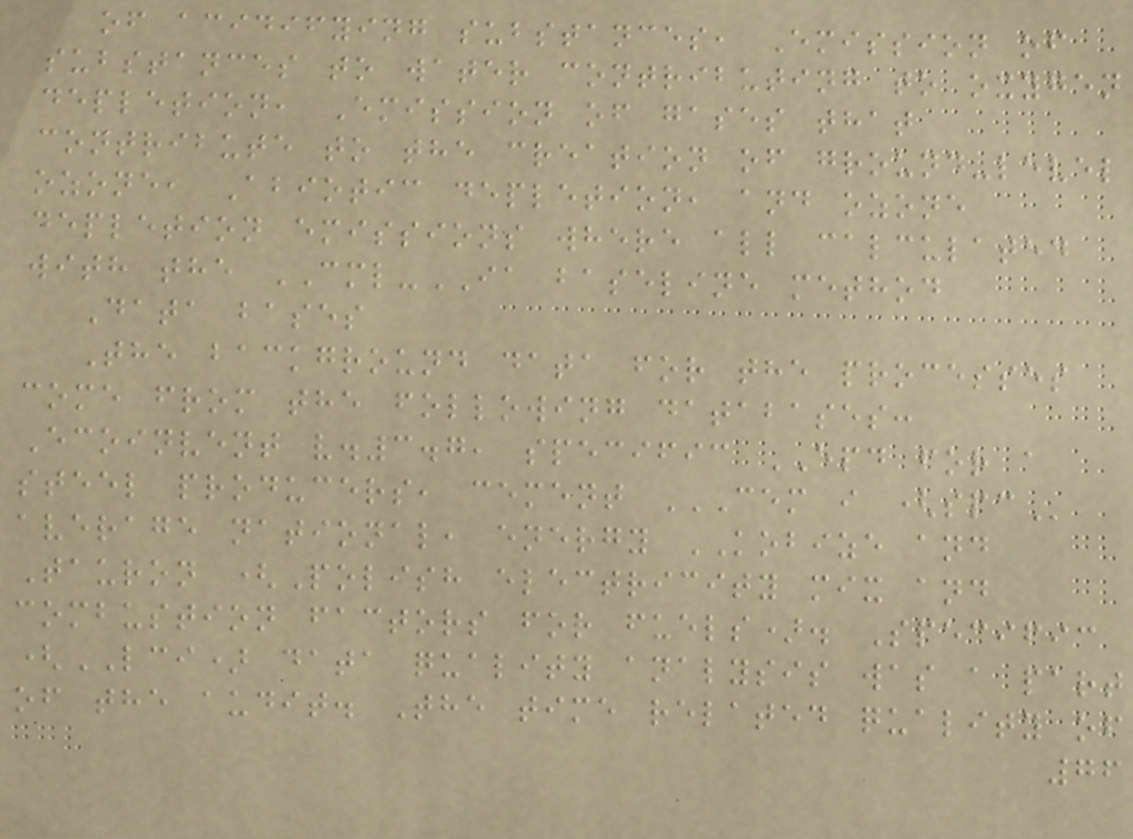of acidifying substances, Emission of
substances to water contributing to oxygen
depletion, Emission of gases that
contribute to the creation of ground-level
ozone, Abiotic depletion, and ozone
depletion emissions where all calculated
with the CML-IA baseline method
Data bases
The background data for the processes
come from the following databases:
Ecoinvent v.3.7, specific EPD for a
steel producers, cement CEM I (SPC
average national, energy KOBIZE and
Tauron (Polish electricity mix and
combustion factors for fuels). Specific
(LCI) data quality analysis was a part
of the audit. The time related quality of
76
